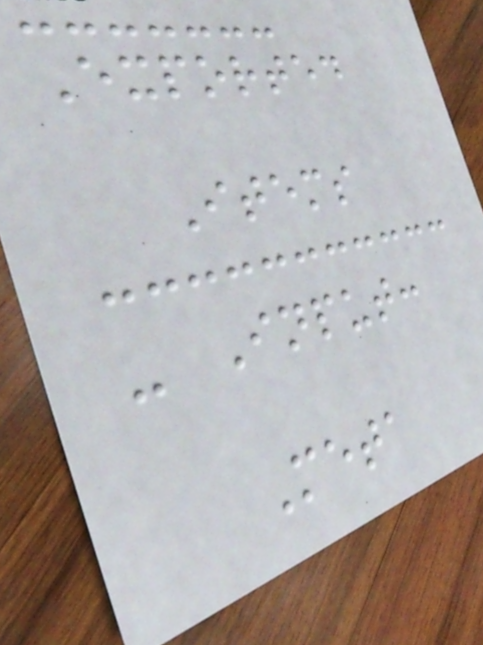Exported
Items
- Input:
Meta
